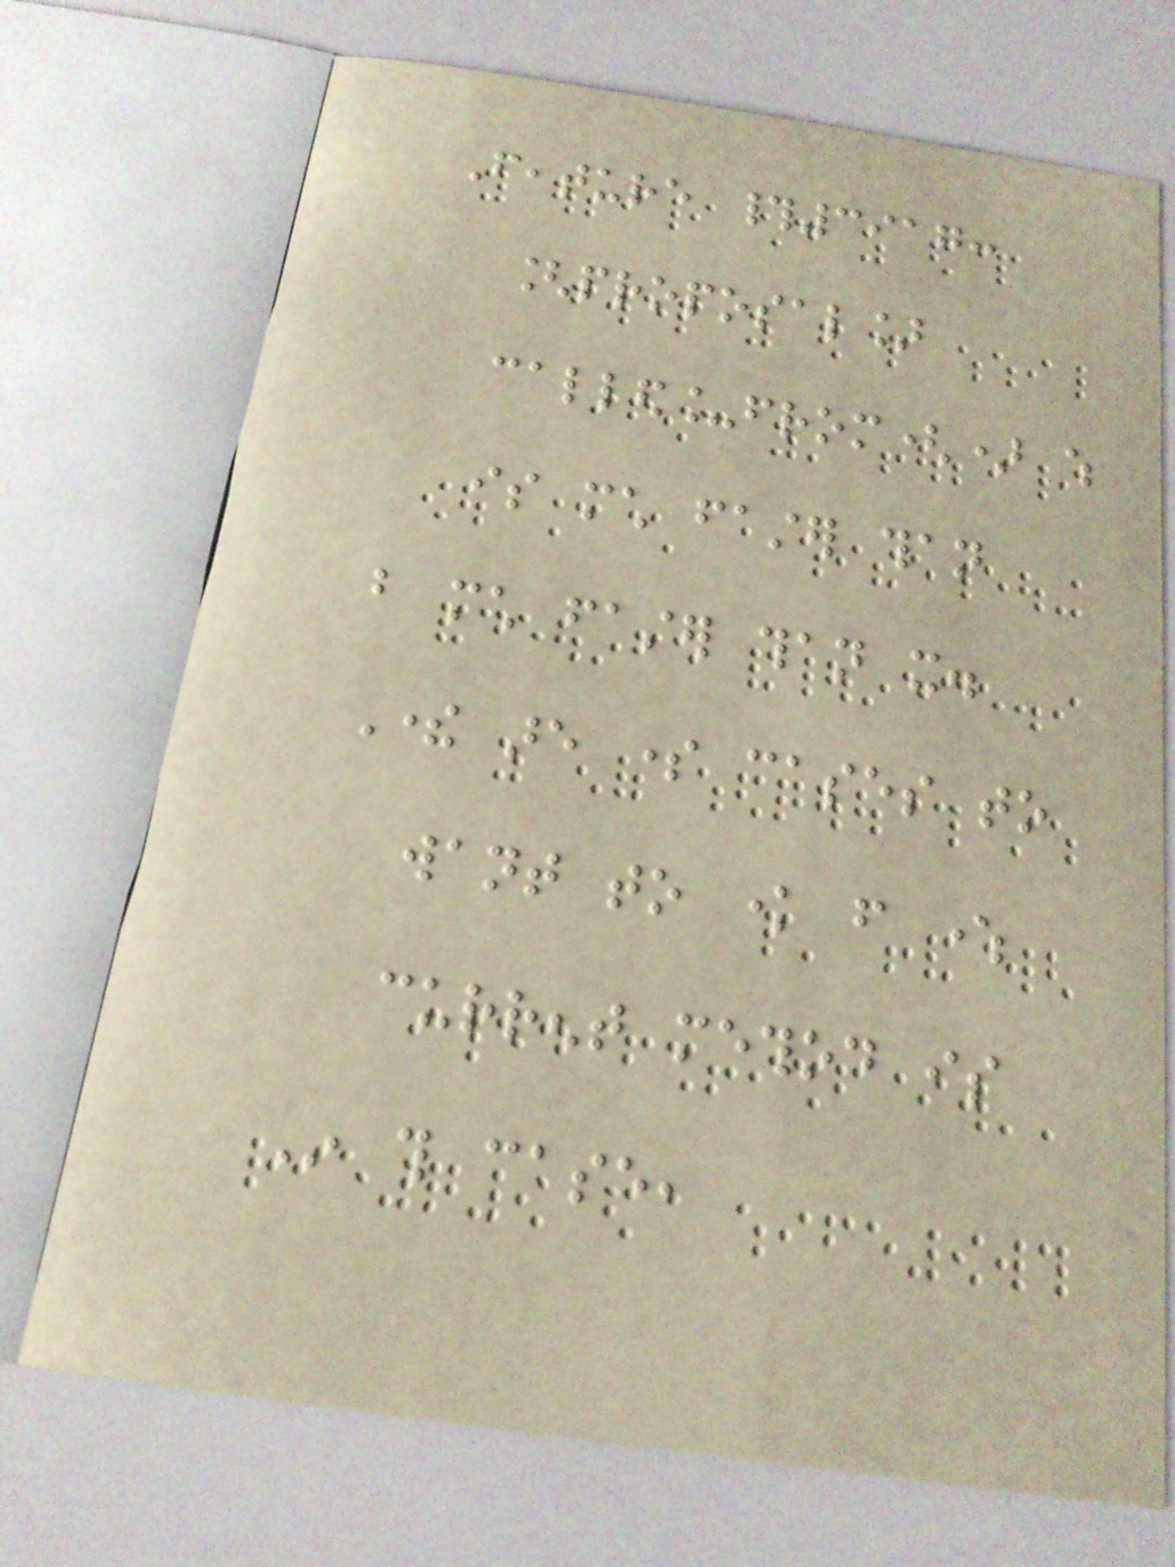Feature #3917:
[proposal]
called_from() which
is much faster than
but much faster than it.
There are some cases to
want to know from where
current method is
In this case,
